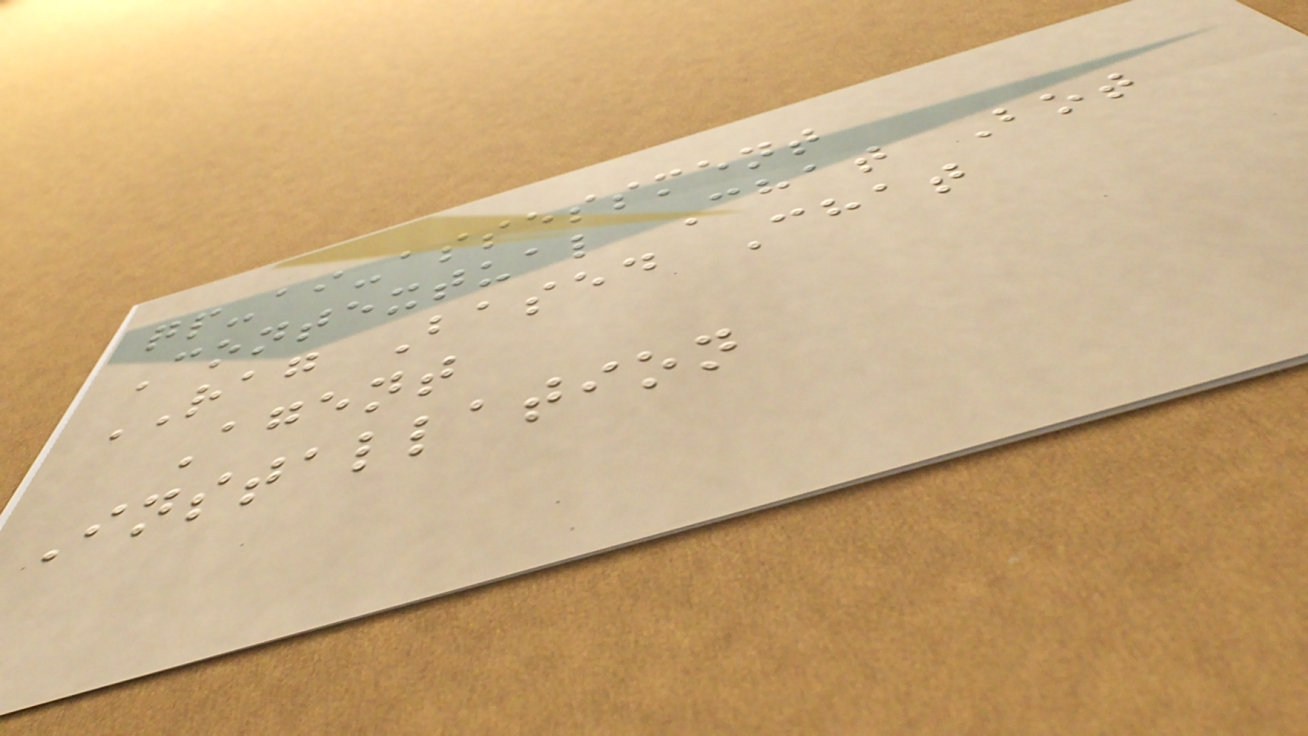qp-ai-assessment
Contextual Chat Bot
RAG Based Chat
Agent
Installation
